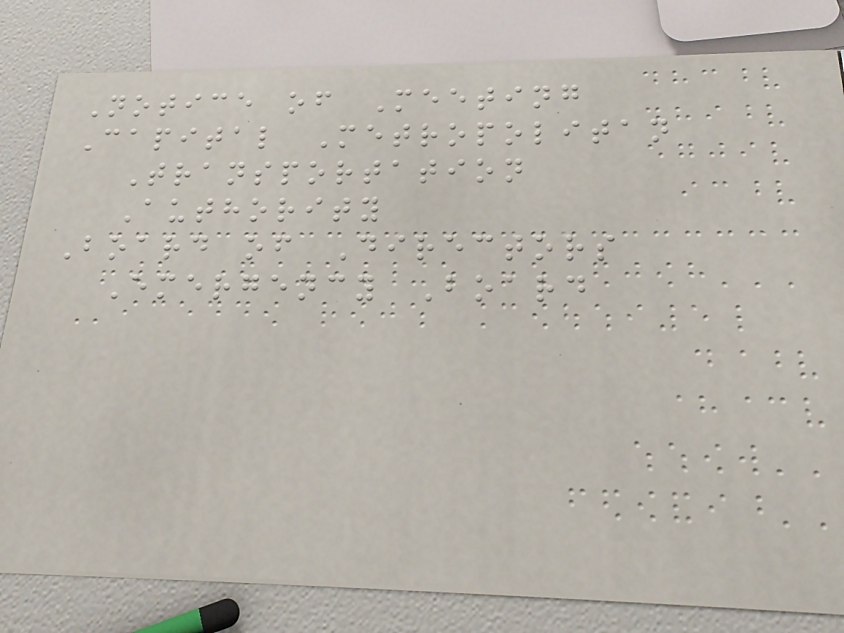Notice of Meeting
Capital Metropolitan
Transportation
Authority
Board of Directors
Emergency Board
